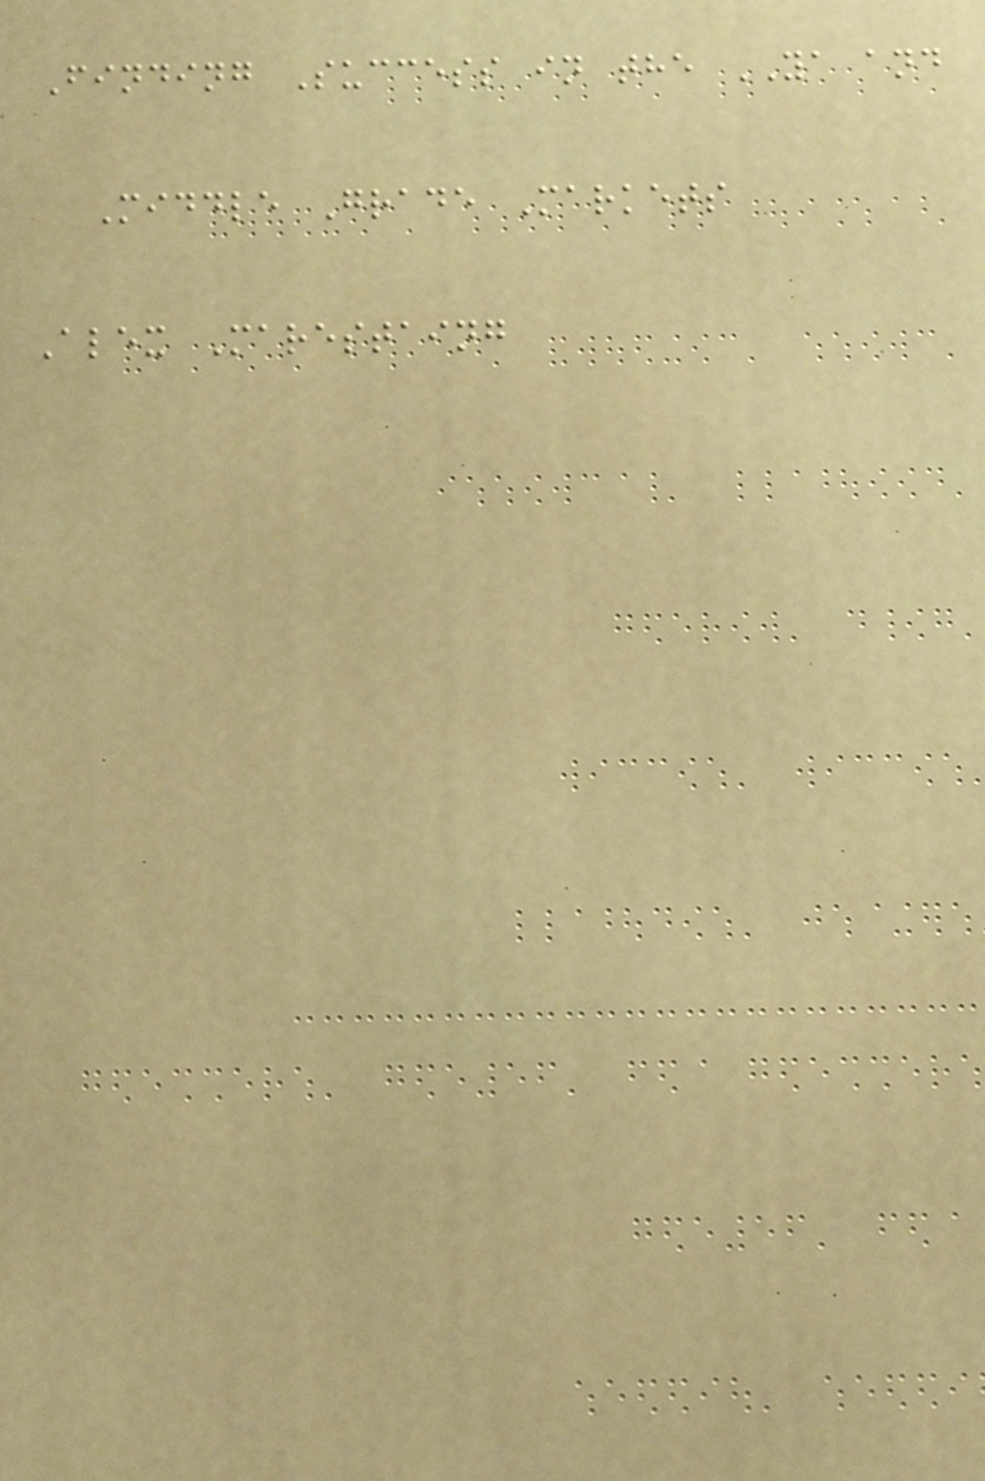Finding Success in the YA and
Middle Grade Markets
Alex Marestaing
